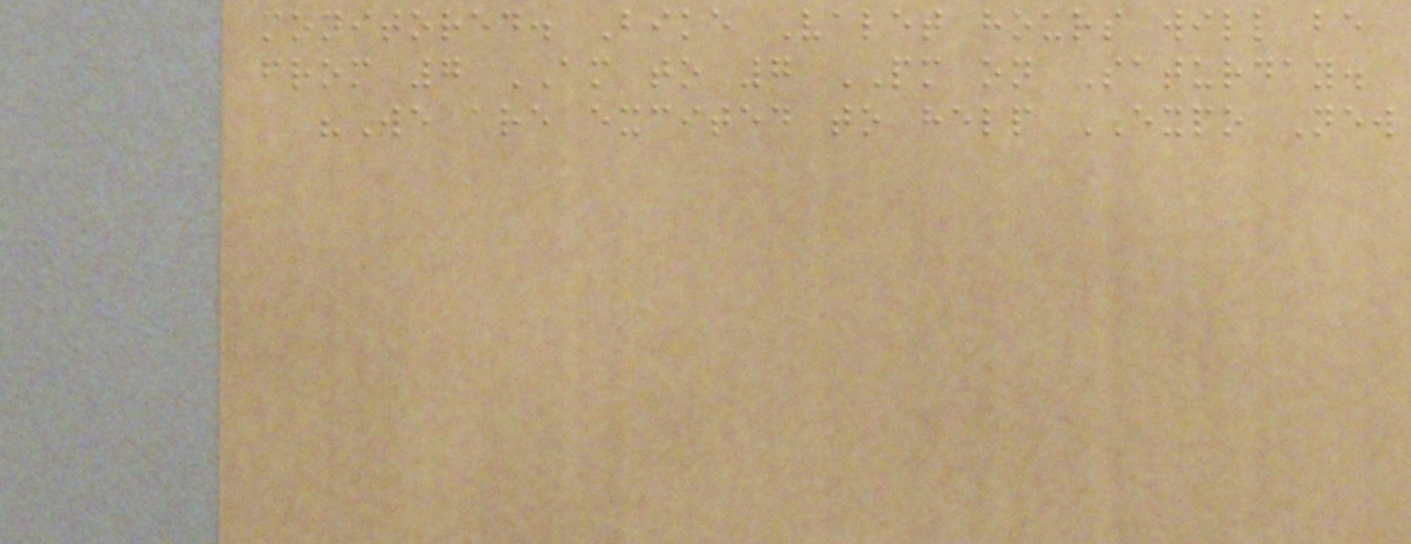monitored. Bike Valet hours will be
from 7 AM to 7 PM on Saturday.
"We are excited to help EXPO New
